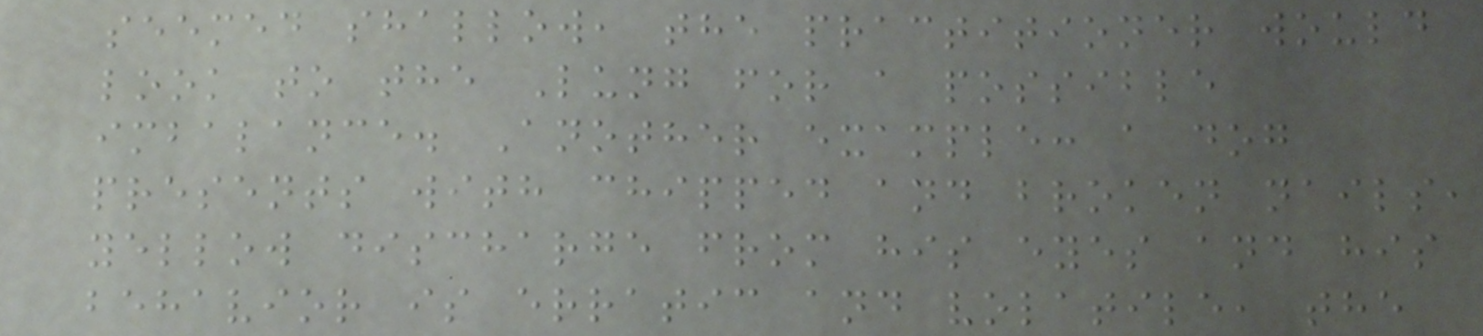seemed shallow, the practitioner would
look to the Lung for a possible
imbalance. Another example: a dog
presents with chipped and broken nails,
yellow discharge from his eyes and his
behavior is erratic and volatile, the
